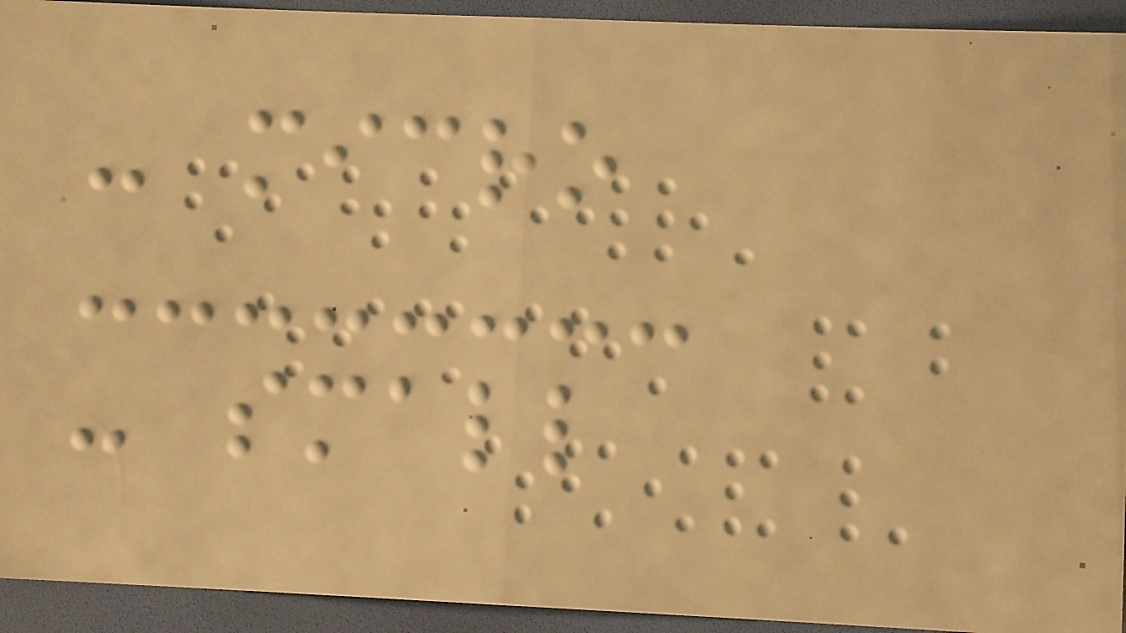- micro
- small
